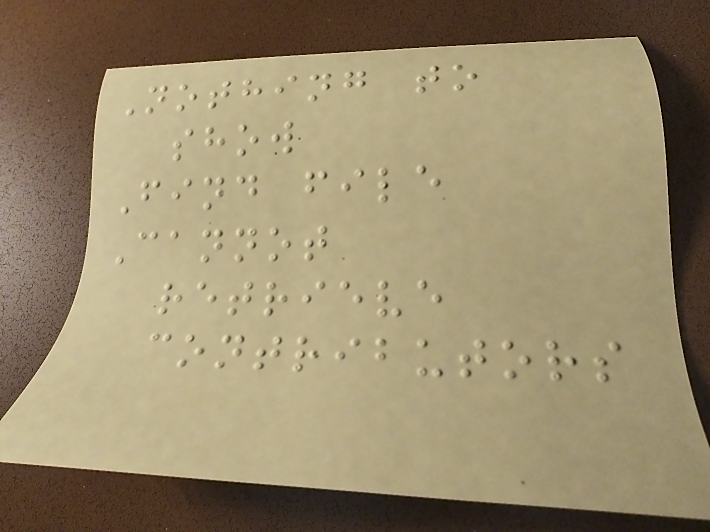Nothing to
show
Find file
Cannot
retrieve
contributors
